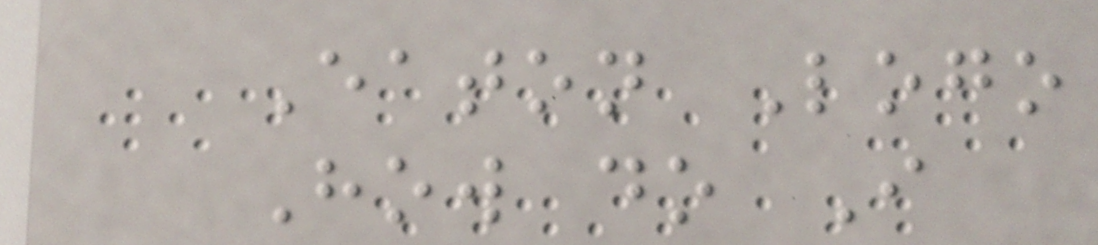Eaton Logo
How do I
